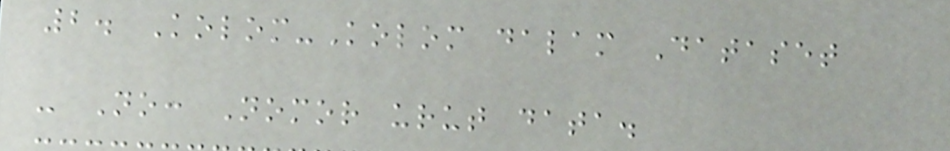2. Kolom-Kolom dalam Dataset
- No: Nomor urut data.
